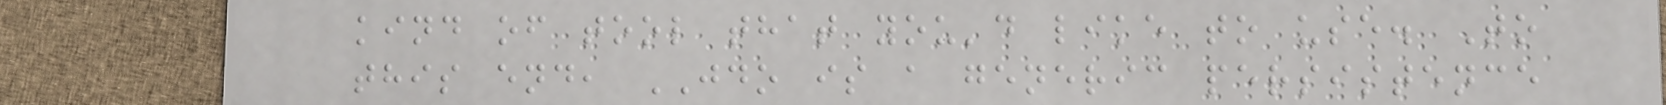kind of tool that you'd like to use. To
this end, JDO is a generic persistence
